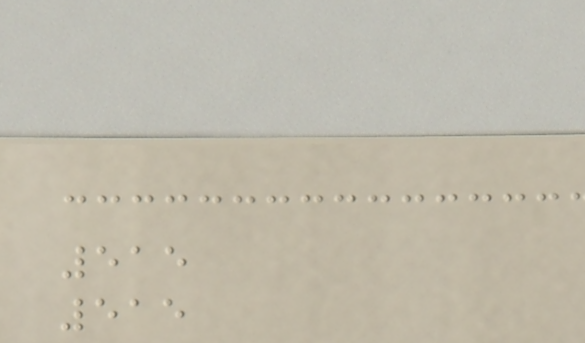515
515
